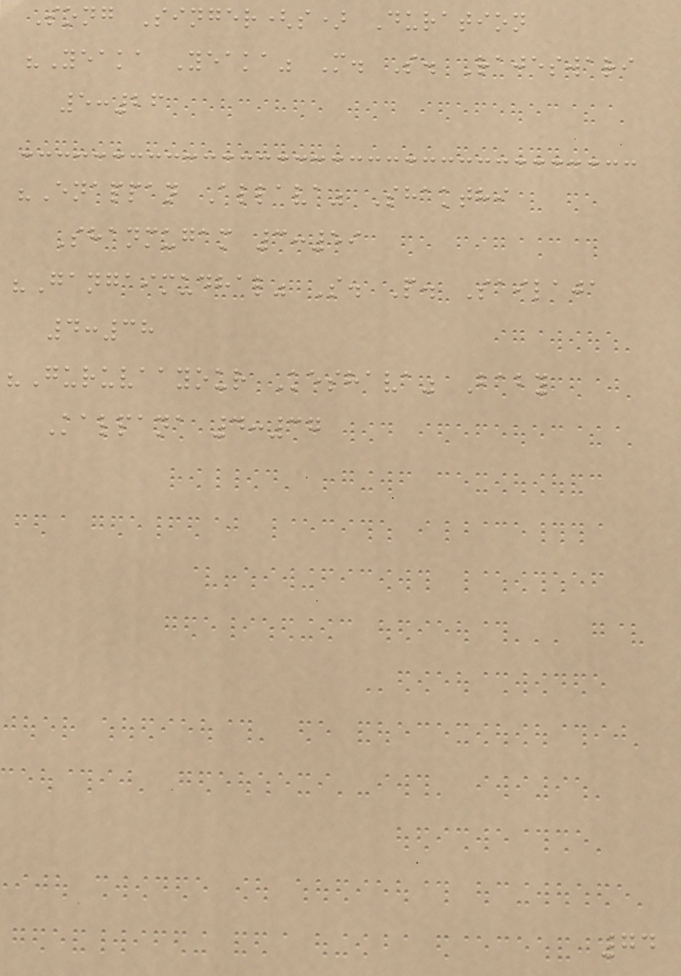Song Singer(s) Duration
"Yeaka Yeaka" M. S. Rajeswari
5:26
"Enappan Allava" Shakthi
Shanmugam 3:59
"Gangaimudhal" S. P. Sailaja
4:38
"Guruvaayour Keshava" Baby
Kalpana 4:37
74
